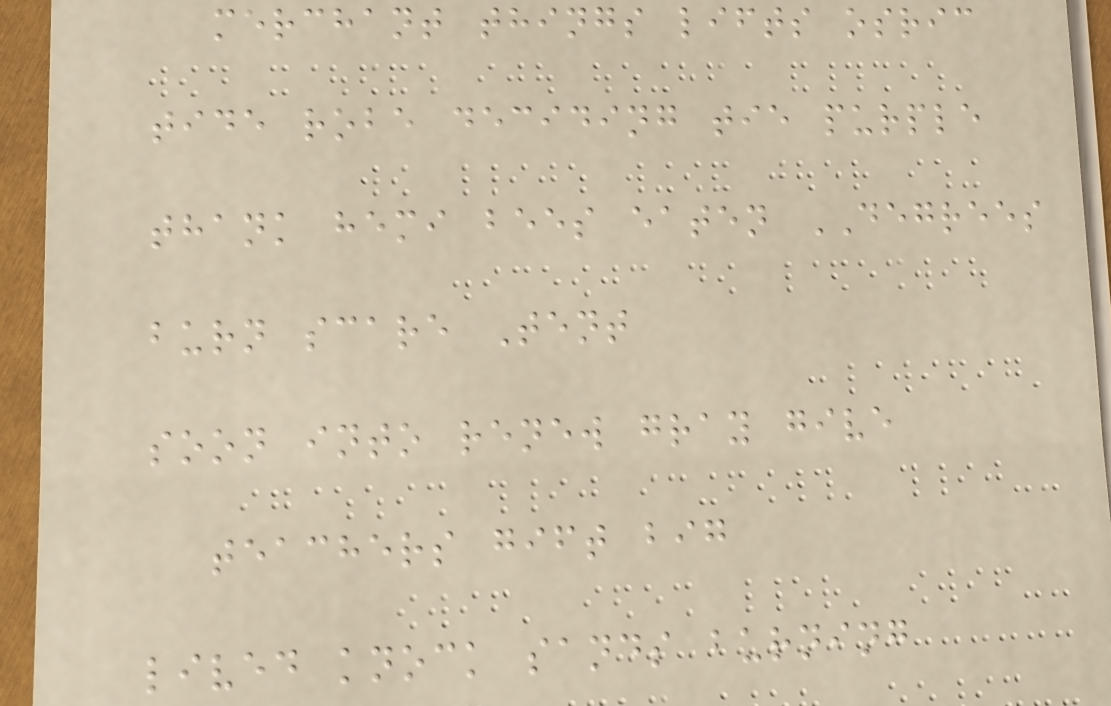merchant things lifts osric
tide robe deciding tie purple
thank hemi bees eaten DEGREES
burn scare Tent
soon into renew gray give
teachers gift big
lived knock sands burning
